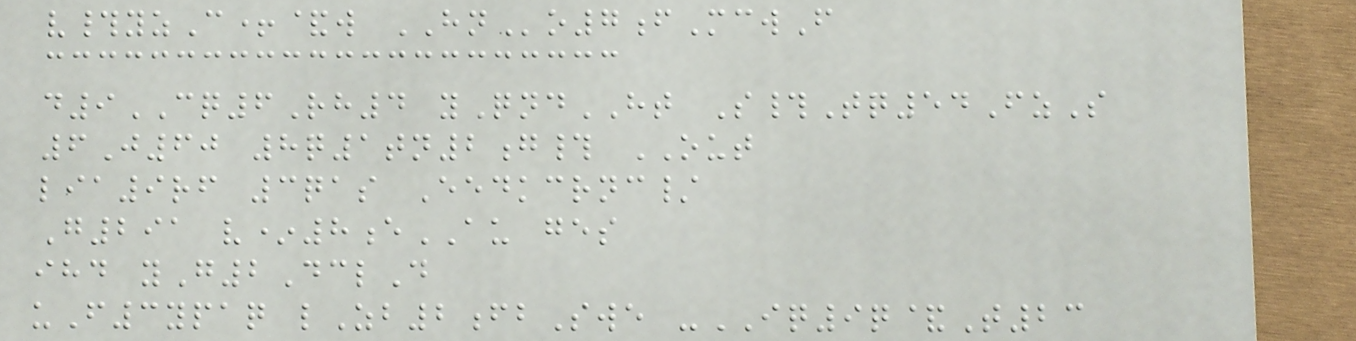v#yzC+&w HNo7fMcwF
d9CQ6Rh4 yQndHT S#Tq54FzS
6J60 8q1tn2g# OUT
lia9rf 3qas Eedkcrnc/
G291 v*8eAU ges
ihd yG2DclD
uF3ypaq lZb2fbSwe -IQ9q&T23
